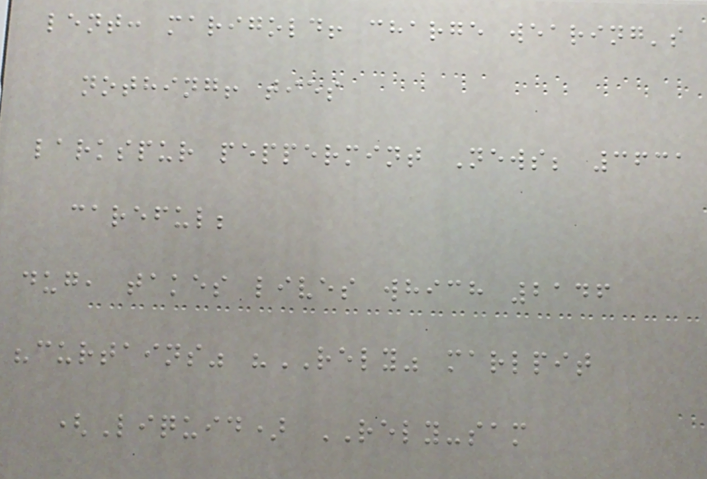lent: marigold! charge wearing's
nothing! ties
larkspur peppermint News; 3631
careful;
dug, takes lives which 2146
"curtains" "RELY" marlpit
(Liquid) RELY-sam
